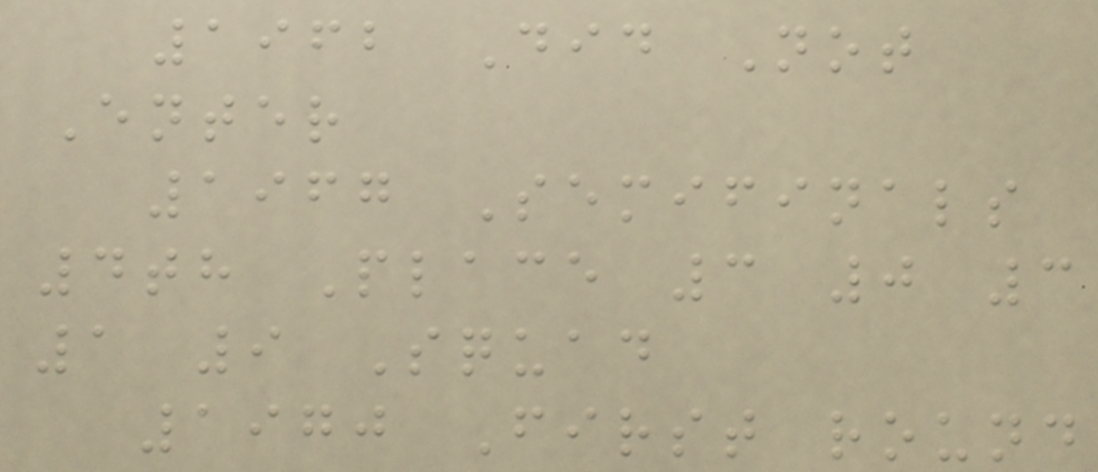1962 Did Not
Enter
1967 Semifinals
4th Place 3 0 3
1 9 Squad
1970 First round
